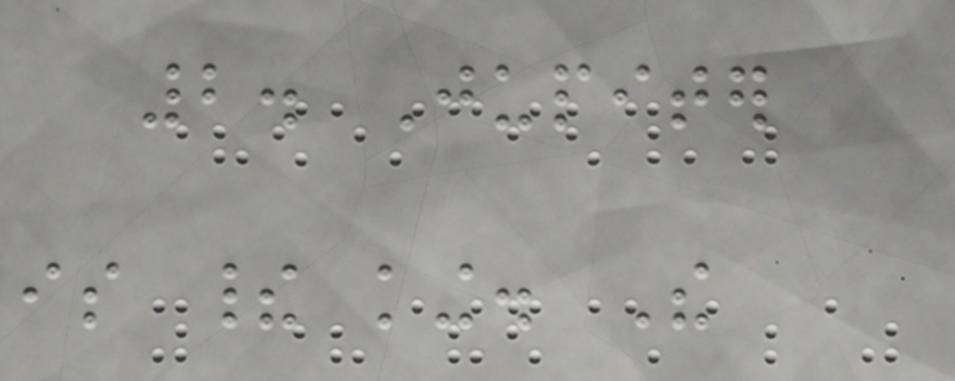2. Jupiter
is their king. The
